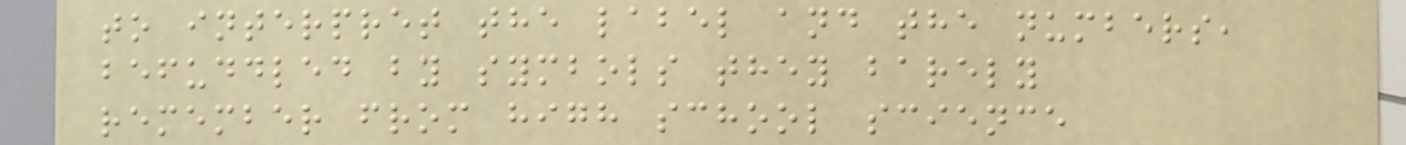to interpret the label and the numbers,
befuddled by symbols they barely
remember from high school science
